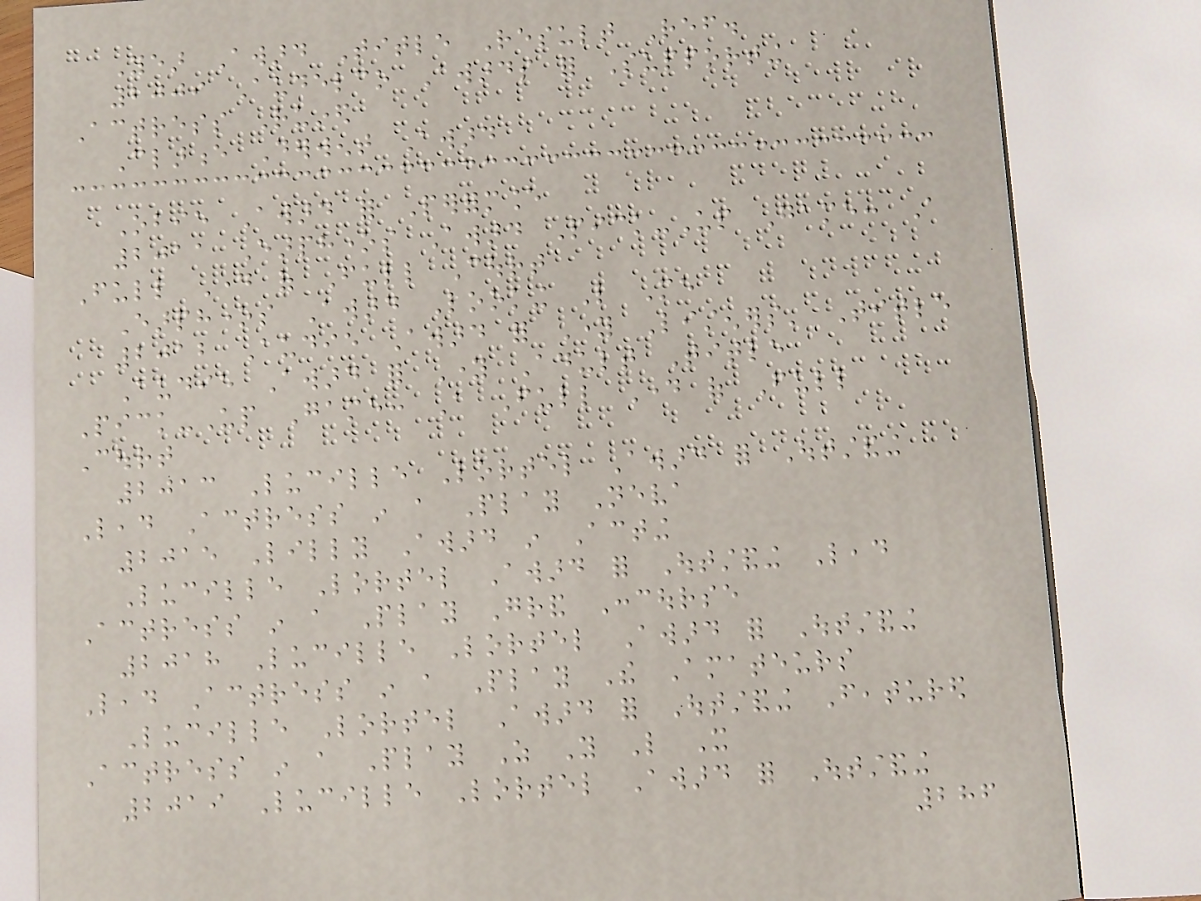Year Award Title Result Ref.
2009 Audelco Awards for Supporting
Actress Ruined
Clarence Derwent Award
Obie Award for Performance
2011 Earphones Award Pick-Up Game: A
Full Day of Full Court
Earphones Award Looking Like Me
2012 Audie Award for Young Listeners' Title
Audie Award for Young Adult Title
Pick-Up Game: A Full Day of Full
Court
2013 Lucille Lortel Award for Outstanding
Lead Actress in a Play Neva
2015 Lilly Award in Acting
Lucille Lortel Award for Outstanding Lead
Actress in a Play Grand Concourse
2018 Lucille Lortel Award for Outstanding
Lead Actress in a Play The Amateurs
Lucille Lortel Award for Outstanding Featured
Actress in a Play As You Like It
2019 Lucille Lortel Award for Outstanding
286
